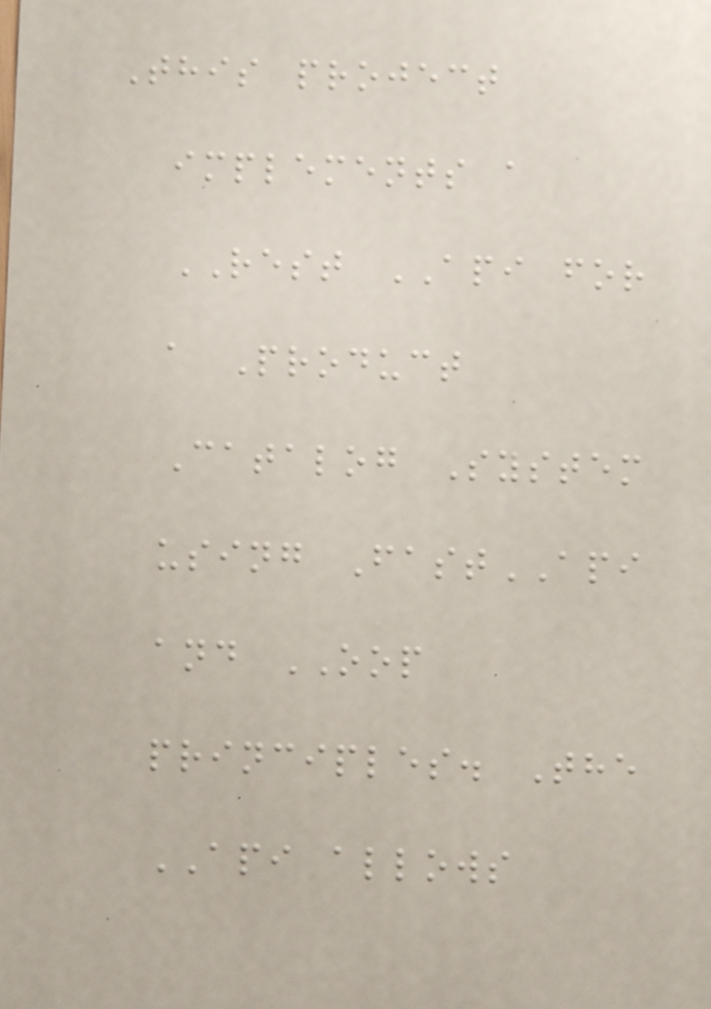This project
implements a
REST API for
a Product
Catalog System
using FastAPI
and OOP
principles. The
API allows
